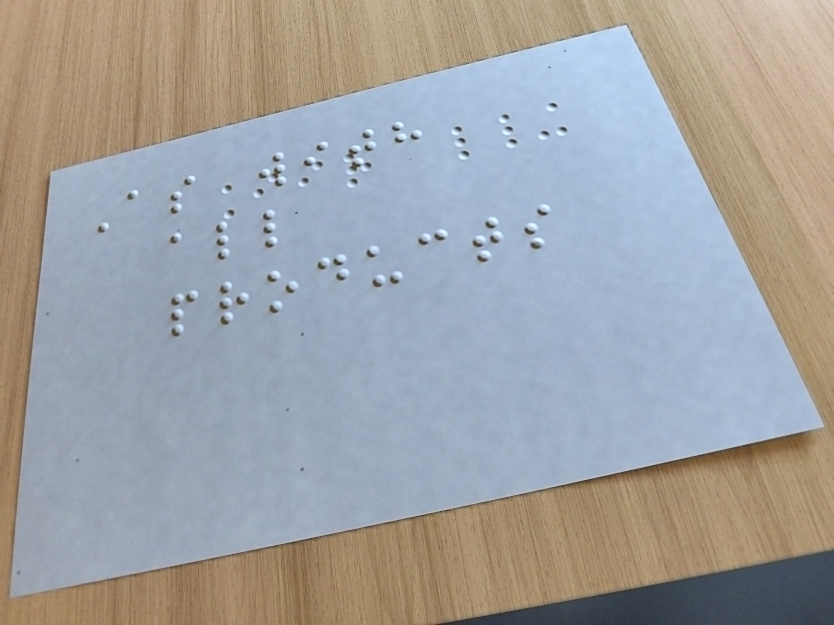As with
all
products
